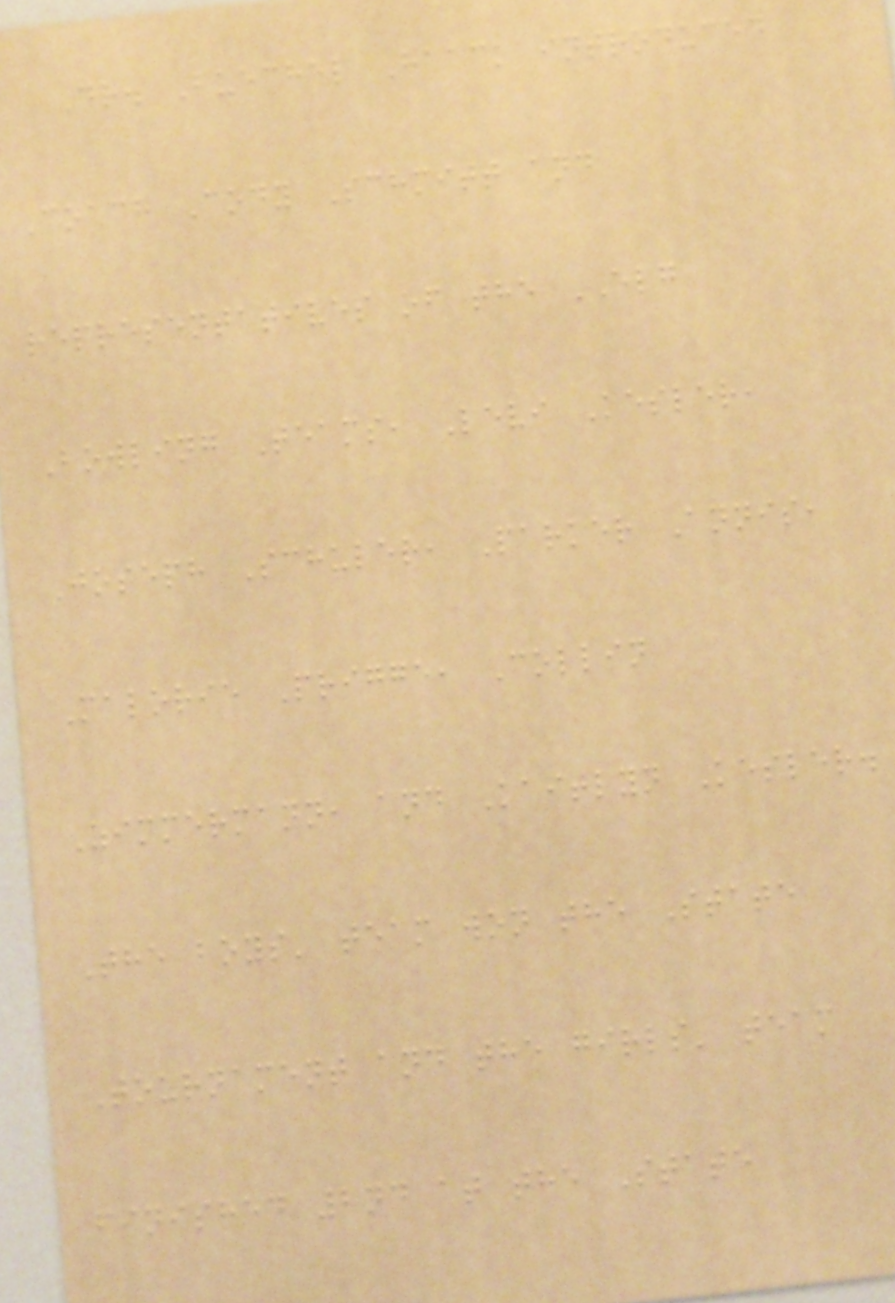Dr. Buechel Haack introduced
Coach Cody Schmitt and
representatives of the ELG
Bowling Teams, Levi Kesler,
Joseph Schuler, Parker Annis,
Malorie Prigge, Collin
Zimmermann, and Kaitlyn Kesler.
The boys' team won the State
Tournament and the girls' team
finished 2nd at the State
